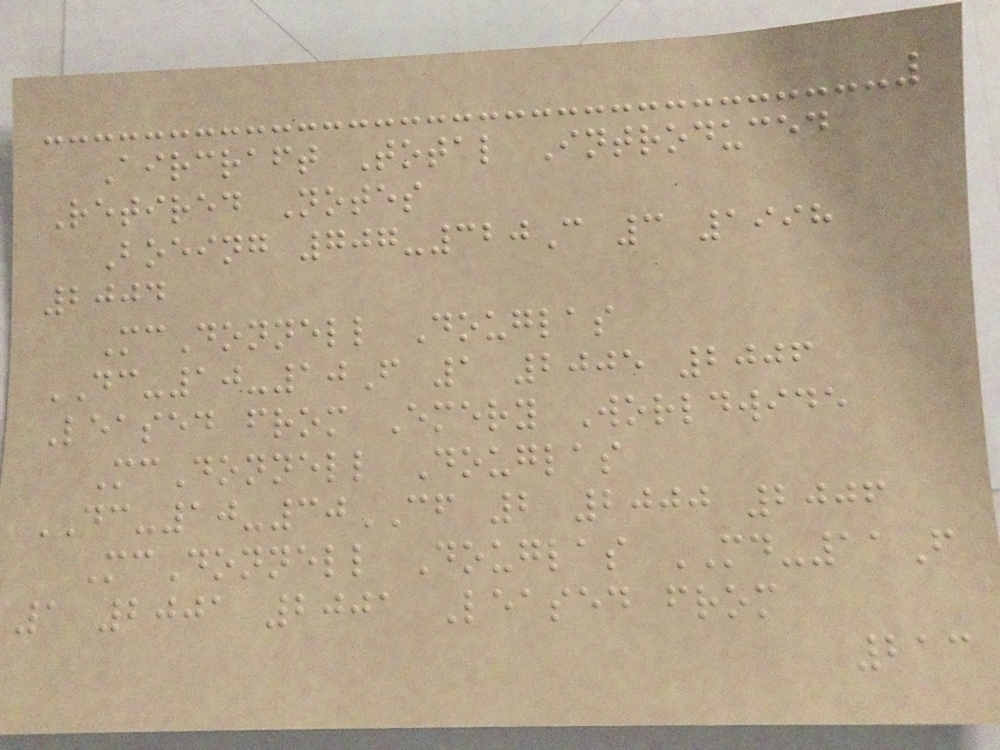Aircraft Total Introduced
Retired Notes
Boeing 707-320C 3 1998
2004
McDonnell Douglas
DC-10-10F 1 2005 2006
Leased from Emery Worldwide
McDonnell Douglas
DC-10-30CF 2 2000 2006
McDonnell Douglas MD-11F
1 2001 2001 Leased from
213
